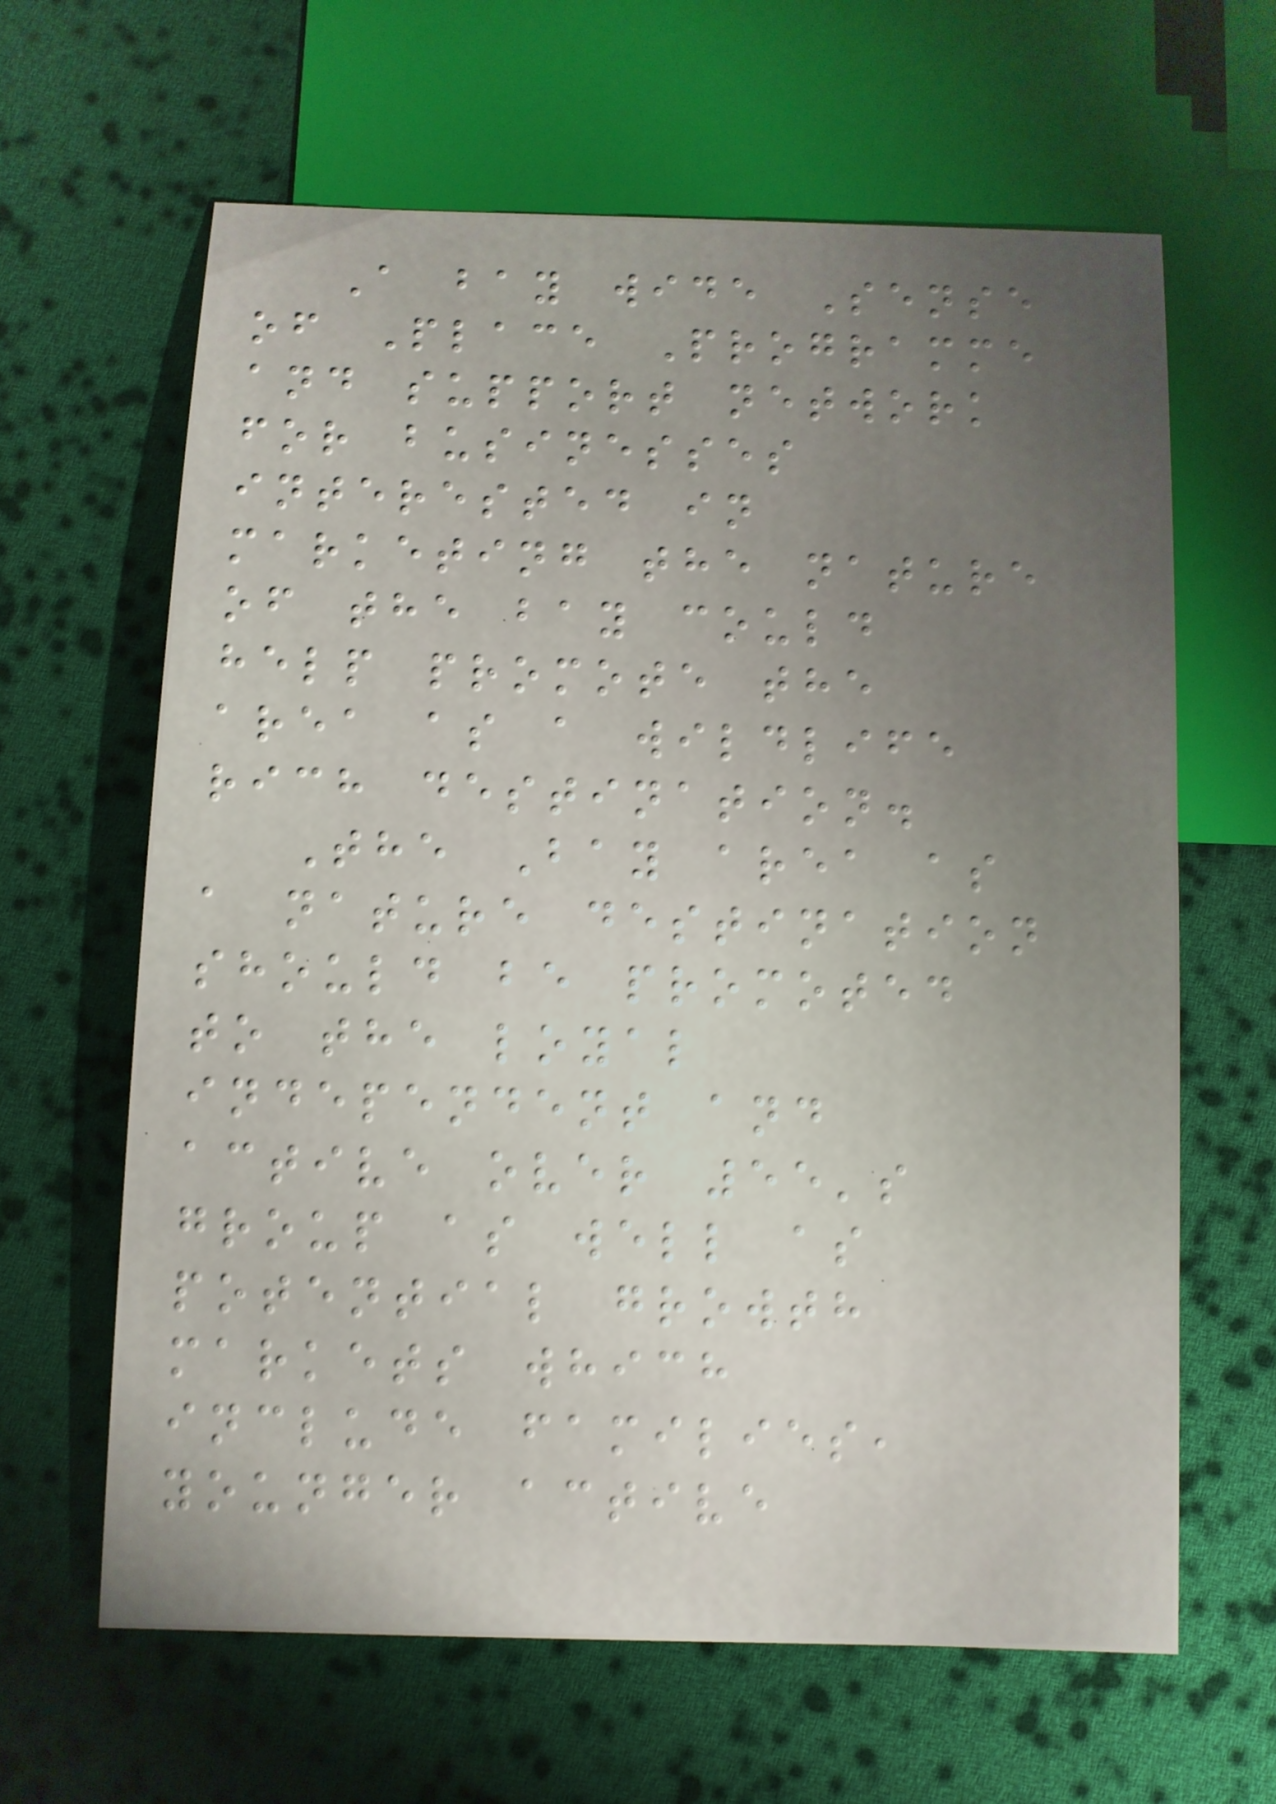A bay wide Sense
of Place Programme
and support network
for businesses
interested in
marketing the nature
of the bay could
help promote the
area as a wildlife
rich destination.
The Bay area as
a nature destination
should be promoted
to the loyal
independent and
active over 55's
group as well as
potential growth
markets which
include families,
younger active
